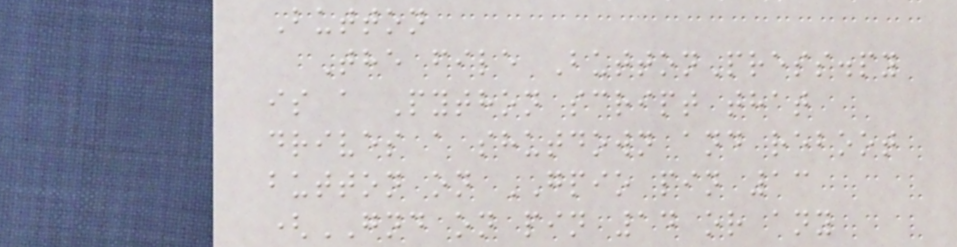Button
The file ButtonPress.py
is a Python script that
drives a shutdown and reboot
button on GPIO pin 13
(GND on pin 14 or any
